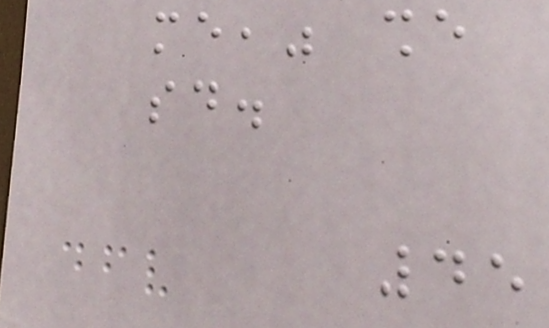me," she
said.
45
